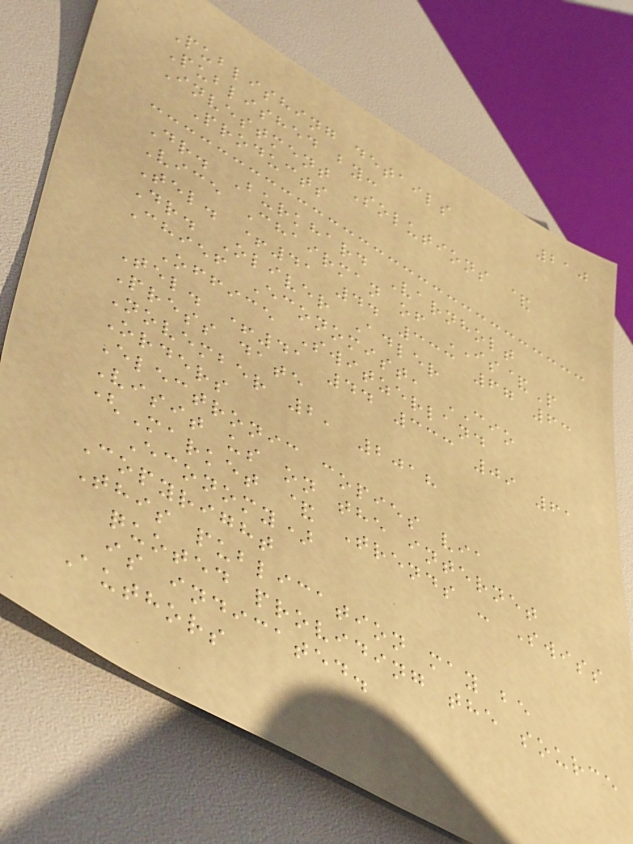210
Publishing details
Published by:
Investment Solutions &
Products
Dr. Burkhard Varnholt
Vice Chairman of IS&P
Tel. +41 44 333 67 63
Dr. Oliver Adler
Chief Economist, CIO
Office Switzerland
Tel. +41 44 333 09 61
Press date
November 2, 2018
Orders
Electronic copies via
Visit us on the internet
(Market & Trends - Swiss
Economy)
Copyright
This publication may be
quoted providing the source
is indicated.
Authors
